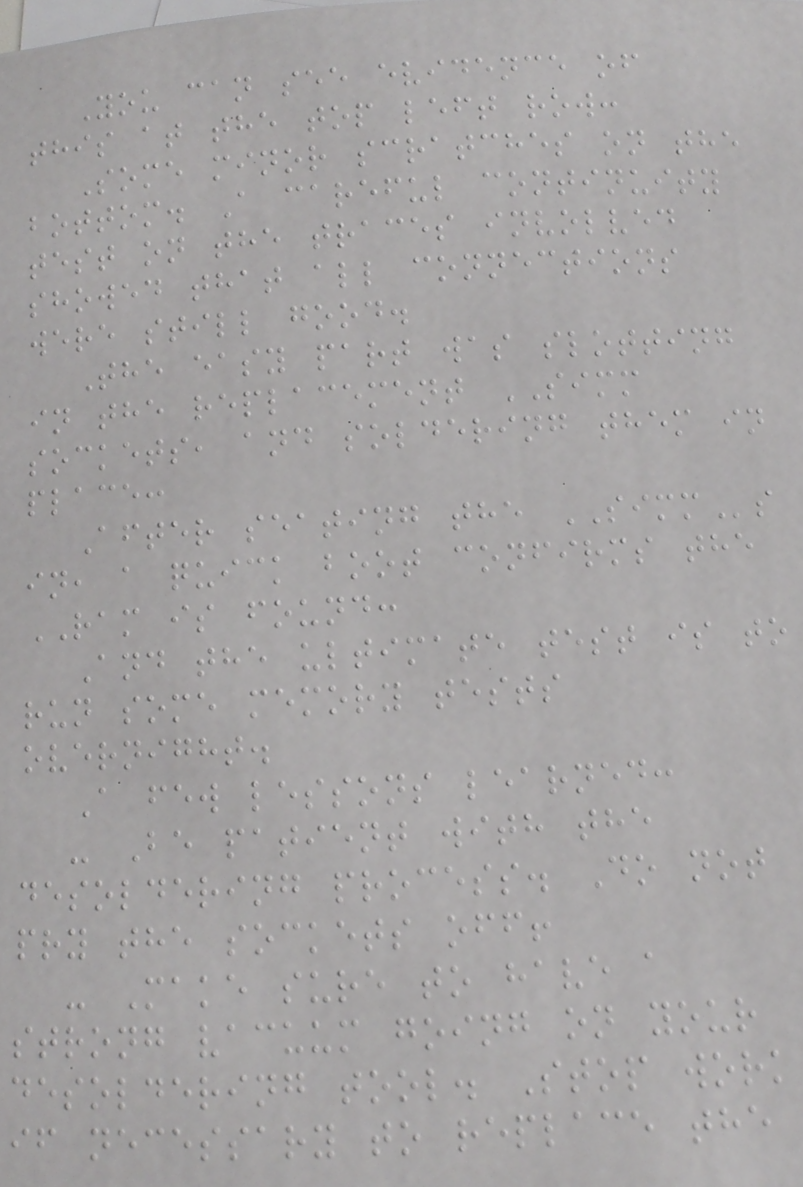You can see evidence of
this at the top left row:
Some minor scratches on the
bottom. A careful continuity
test on the traces involved
showed that all connections
were still good.
The easy part was slotting
in the replacement SIMM
sockets, and soldering them in
place:
After seating the SIMMs
in, a quick boot confirms the
RAM is found:
And the ultimate test is to
run some memory tests
overnight.
A few lessons learned:
- Be patient with the
desoldering process. Do not
pry the sockets off!
- Make sure to have a
strong vacuum going on your
desoldering tool. Stop work
if necessary to replace the
